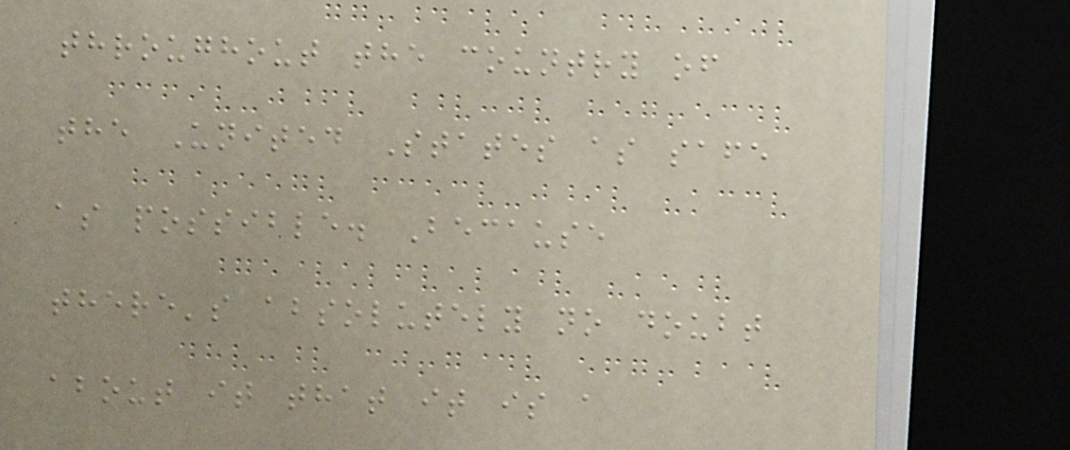throughout the country of
the United States as safe
as possible. Because
there's absolutely no doubt
about it that it is a
